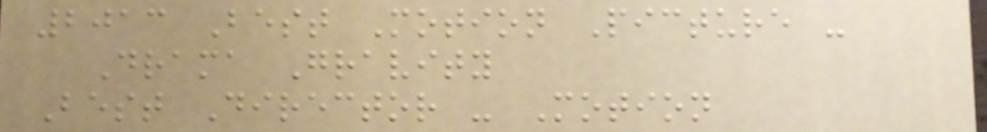2013 Best Motion Picture -
Drama Gravity
Best Director - Motion
